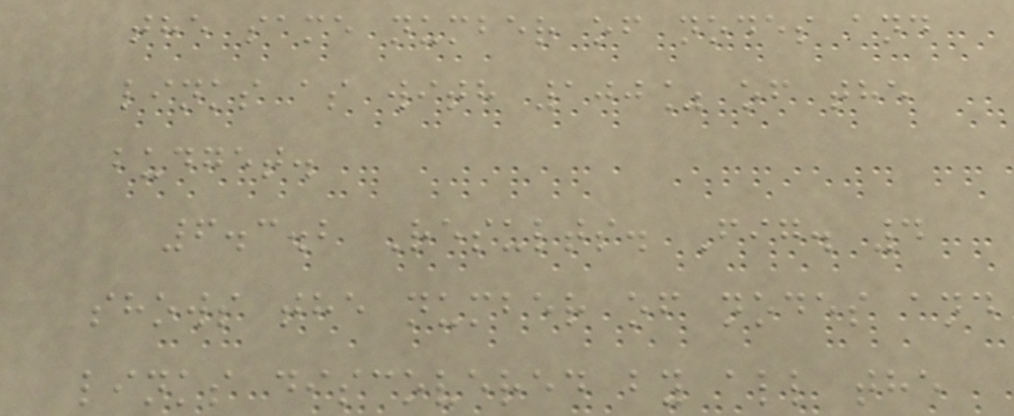the same number of nodes and
links as with 100% of the
budget.
6.3.2 Results. Fig. 4
shows the number of nodes and
links discovered by all the
